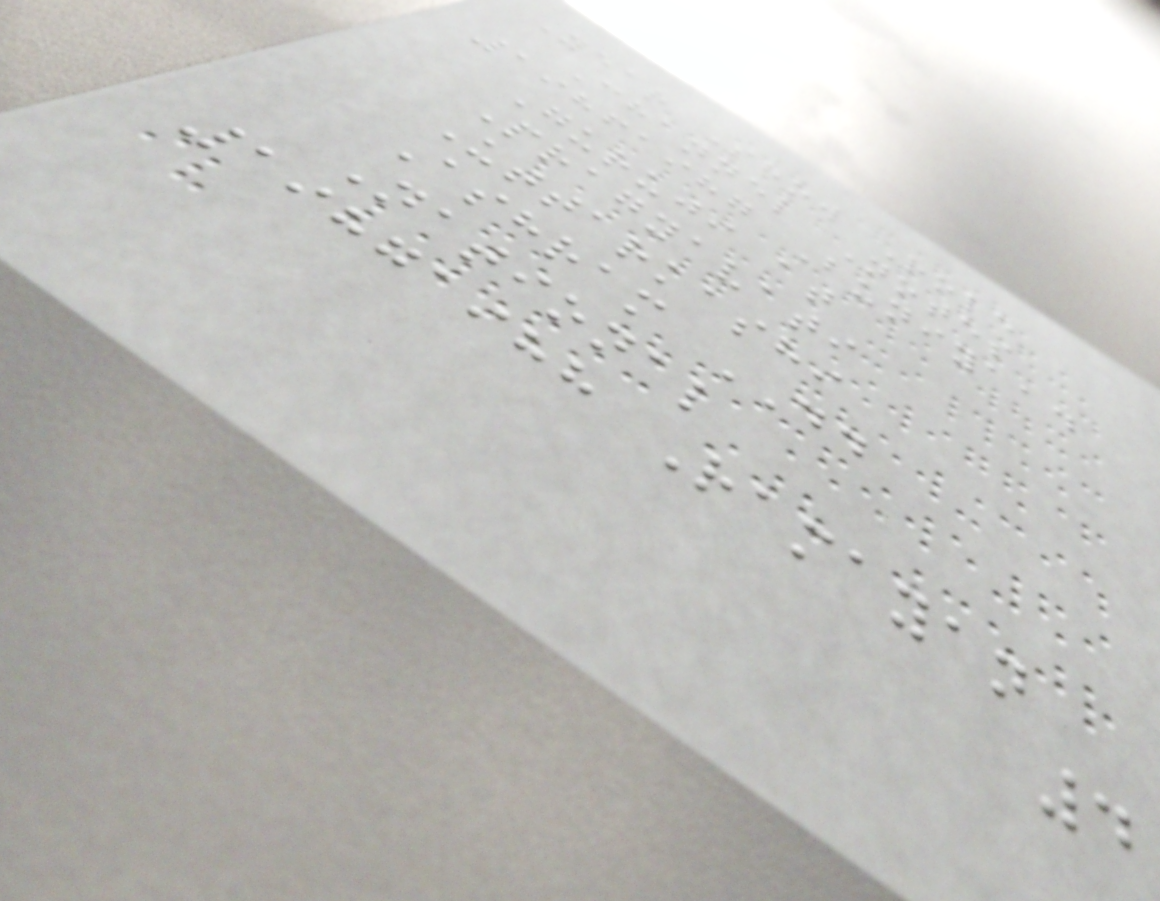Year Show Role
Channel Notes
19861987 Buniyaad
Guruji at
Pragyavati
Uttarkashi
Ashram DD
National
19871988 Ramayan
4
